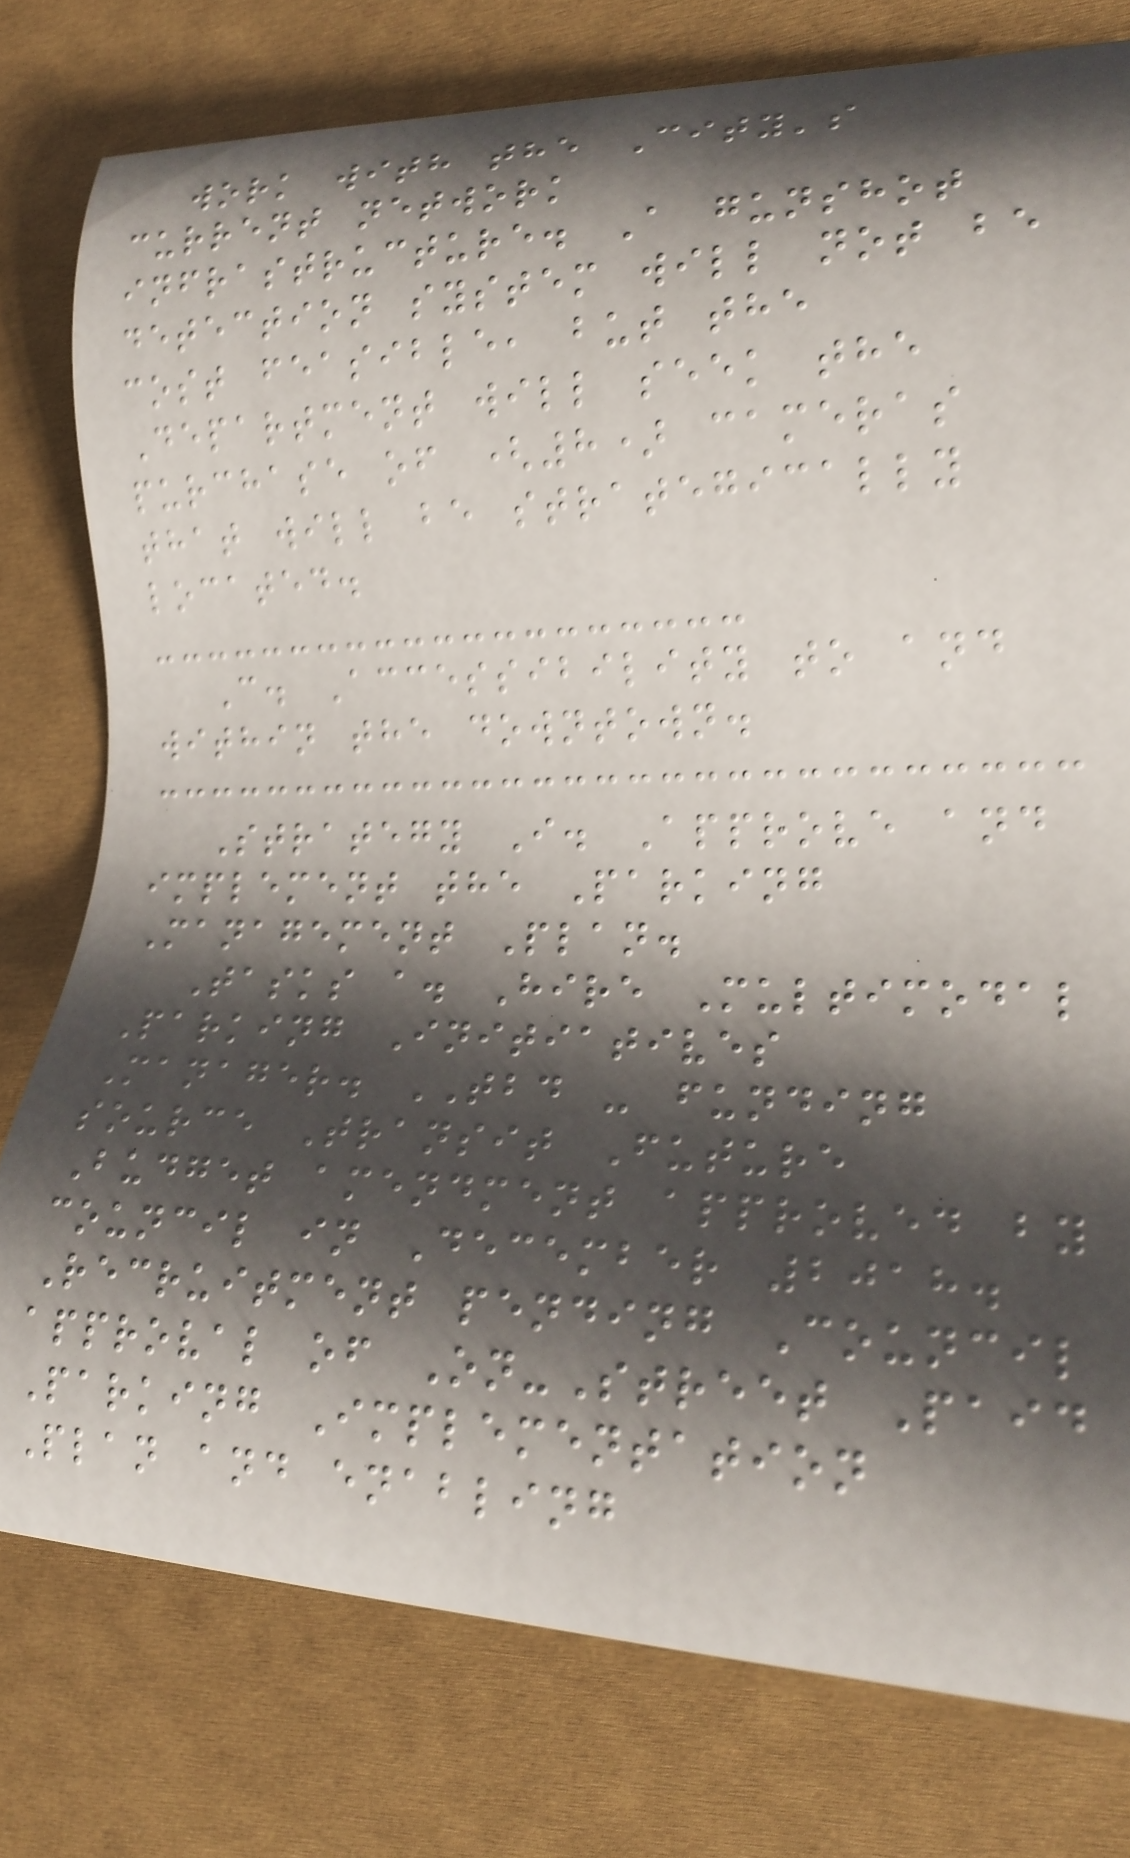work with the City's
current network
infrastructure. A gunshot
detection system will not be
cost feasible, but the
Department will seek the
purchase of (8) cameras
that will be strategically
located.
C. Accessibility to and
within the downtown.
Strategy I. Approve and
implement the Parking
Management Plan.
Tasks a. Hire Multimodal
Parking Initiatives
Manager. TBD - funding
source Transit Future
Budget amendment approved by
council in December 2018.
Recruitment pending Council
approval of On-Street Paid
Parking Implementation
Plan and enabling
